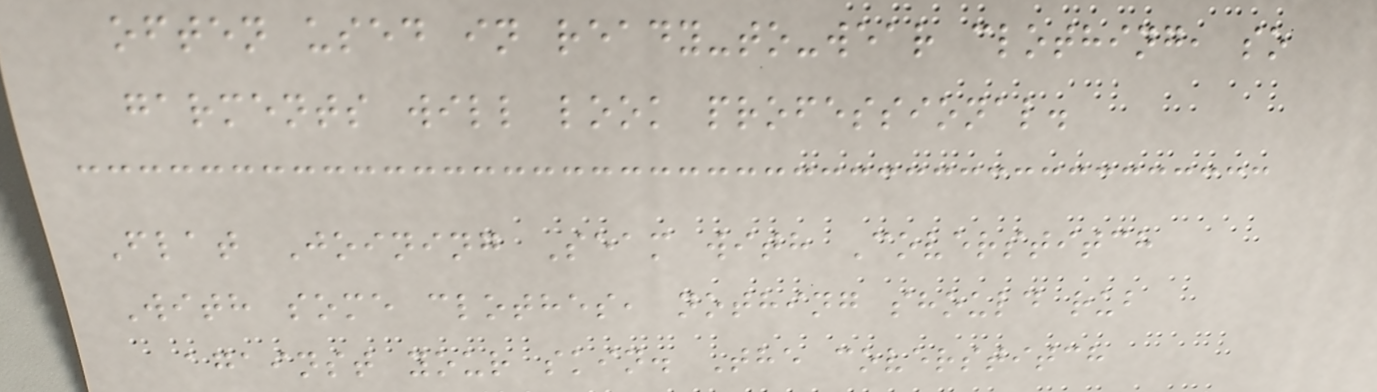often used in ready-to-wear clothing, so
garments will look professional.
Flat Joining Seam with Coverstitch
With some clothes, nothing should rub
against your skin. The coverstitch
